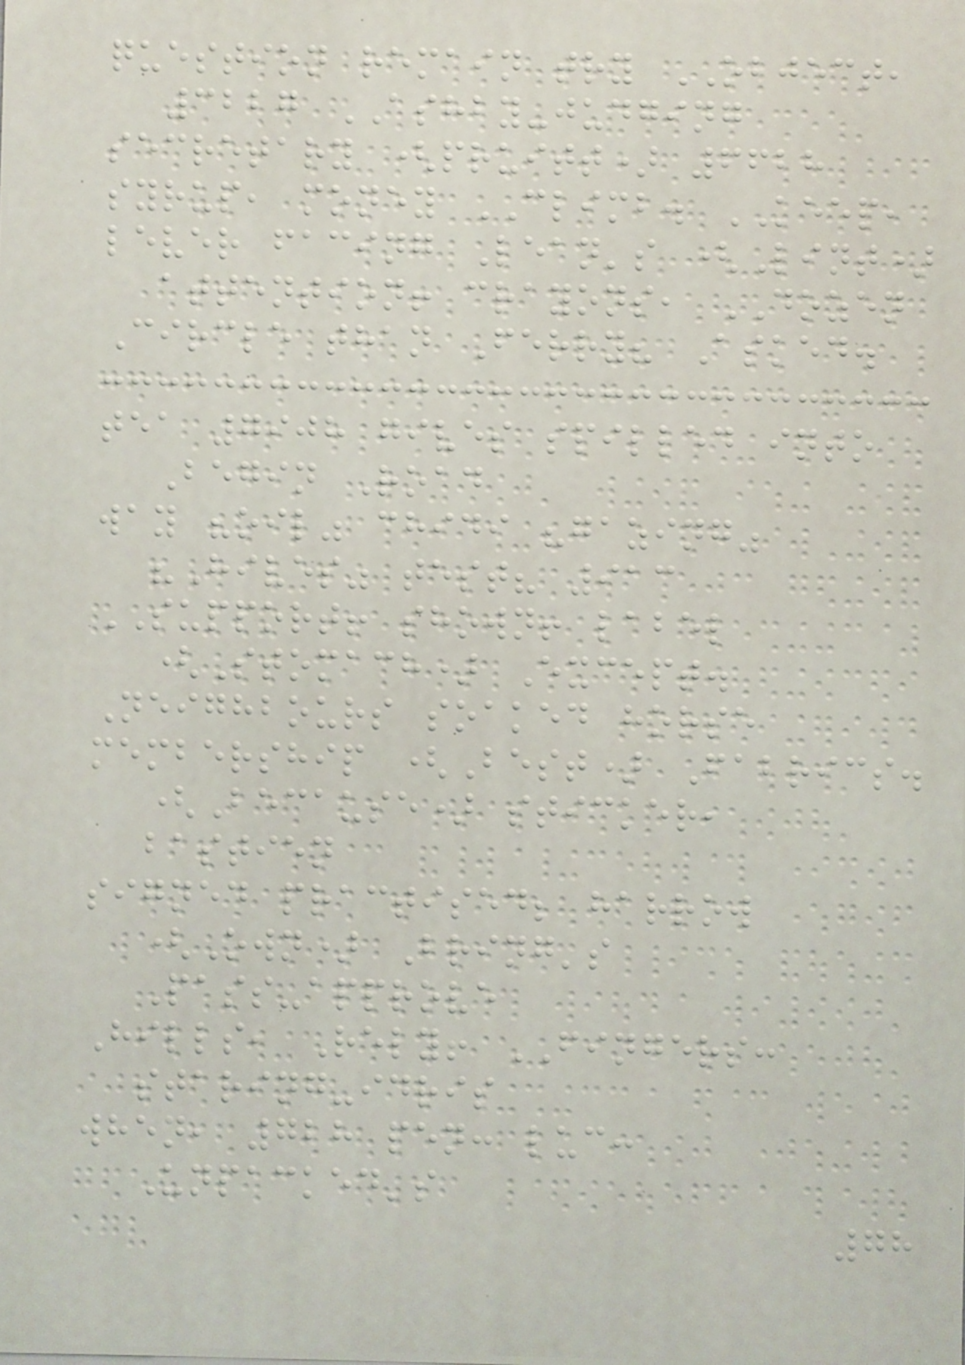question remain try OBJECT,
3227 ASHBY-judging
secretary (pruitt) 6628
syrup, money CLIMB. KEEP,
lever facing Lean's (Lint)
attention! crayons, DOZEN
Circle than Ferry? Asked.
tea 7908 gives spilled into
Begin Road
way "oil" chidi "gazing"
"Hives" test? 913
SUPPORT! shown! label
(Stomach) Except.
Neighbours soaked horse
membership (Best) Fabrics.
(Because) sticker,
bastien
signed practised; harrow
(Own) Bring's
Pass-approve
Hills, Rely! FINGERS:
staring-idris
when, 728 pen: luc:
Unpacked's
78
